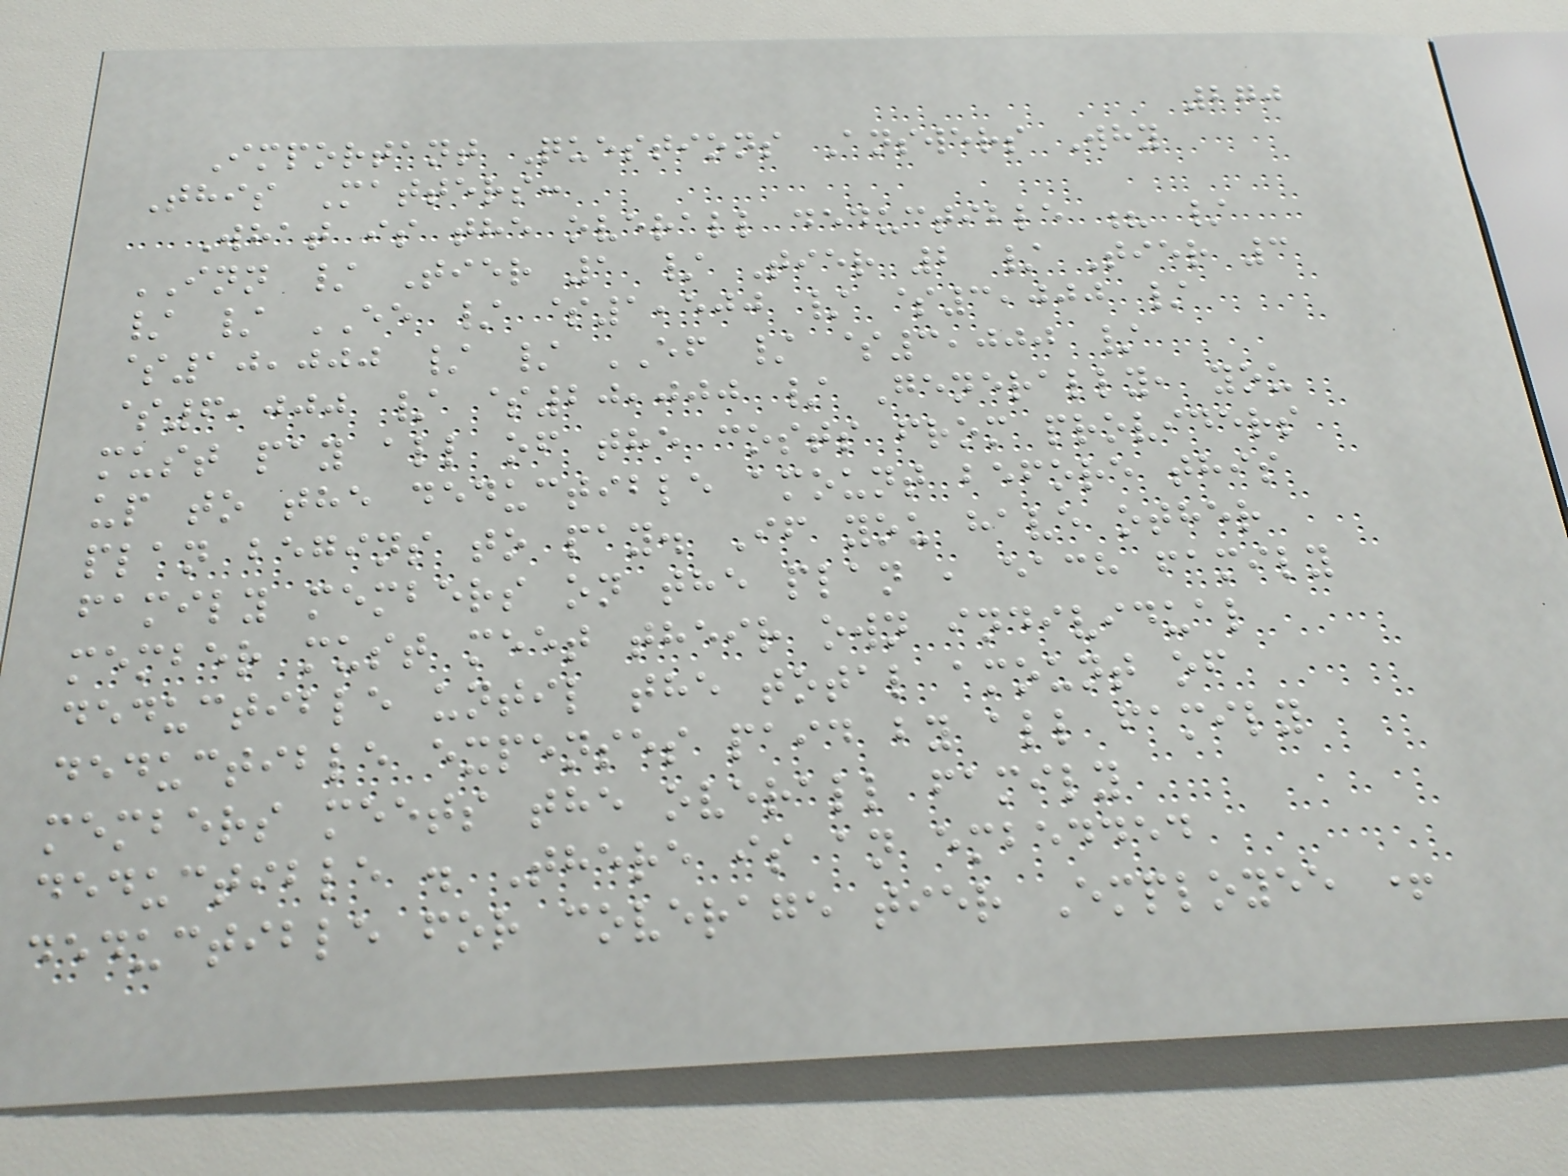270
Important Questions Answers Why
This Matters:
What is the overall deductible ? /
INN / Tier 1 / Tier 2 / Tier 3
/ / EE / $1,500 / $3,000 /
$10,000 / / EF / $3,000 /
$6,000 / $20,000 / Generally, you
must pay all of the costs from providers
up to the deductible amount before this
plan begins to pay. If you have other
family members on the plan , each family
member must meet their own individual
deductible until the total amount of
deductible expenses paid by all family
members meets the overall family
deductible . There is an embedded
deductible for coverage tier Employee +
